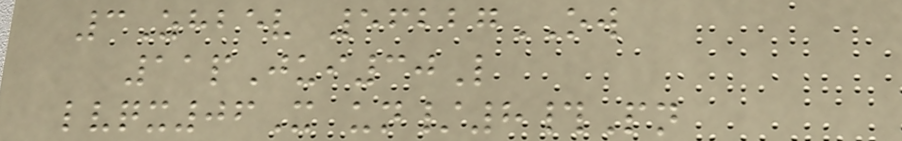3Zhbev 56227OW
11pJui30L
lvqx06X un/8#Pn
